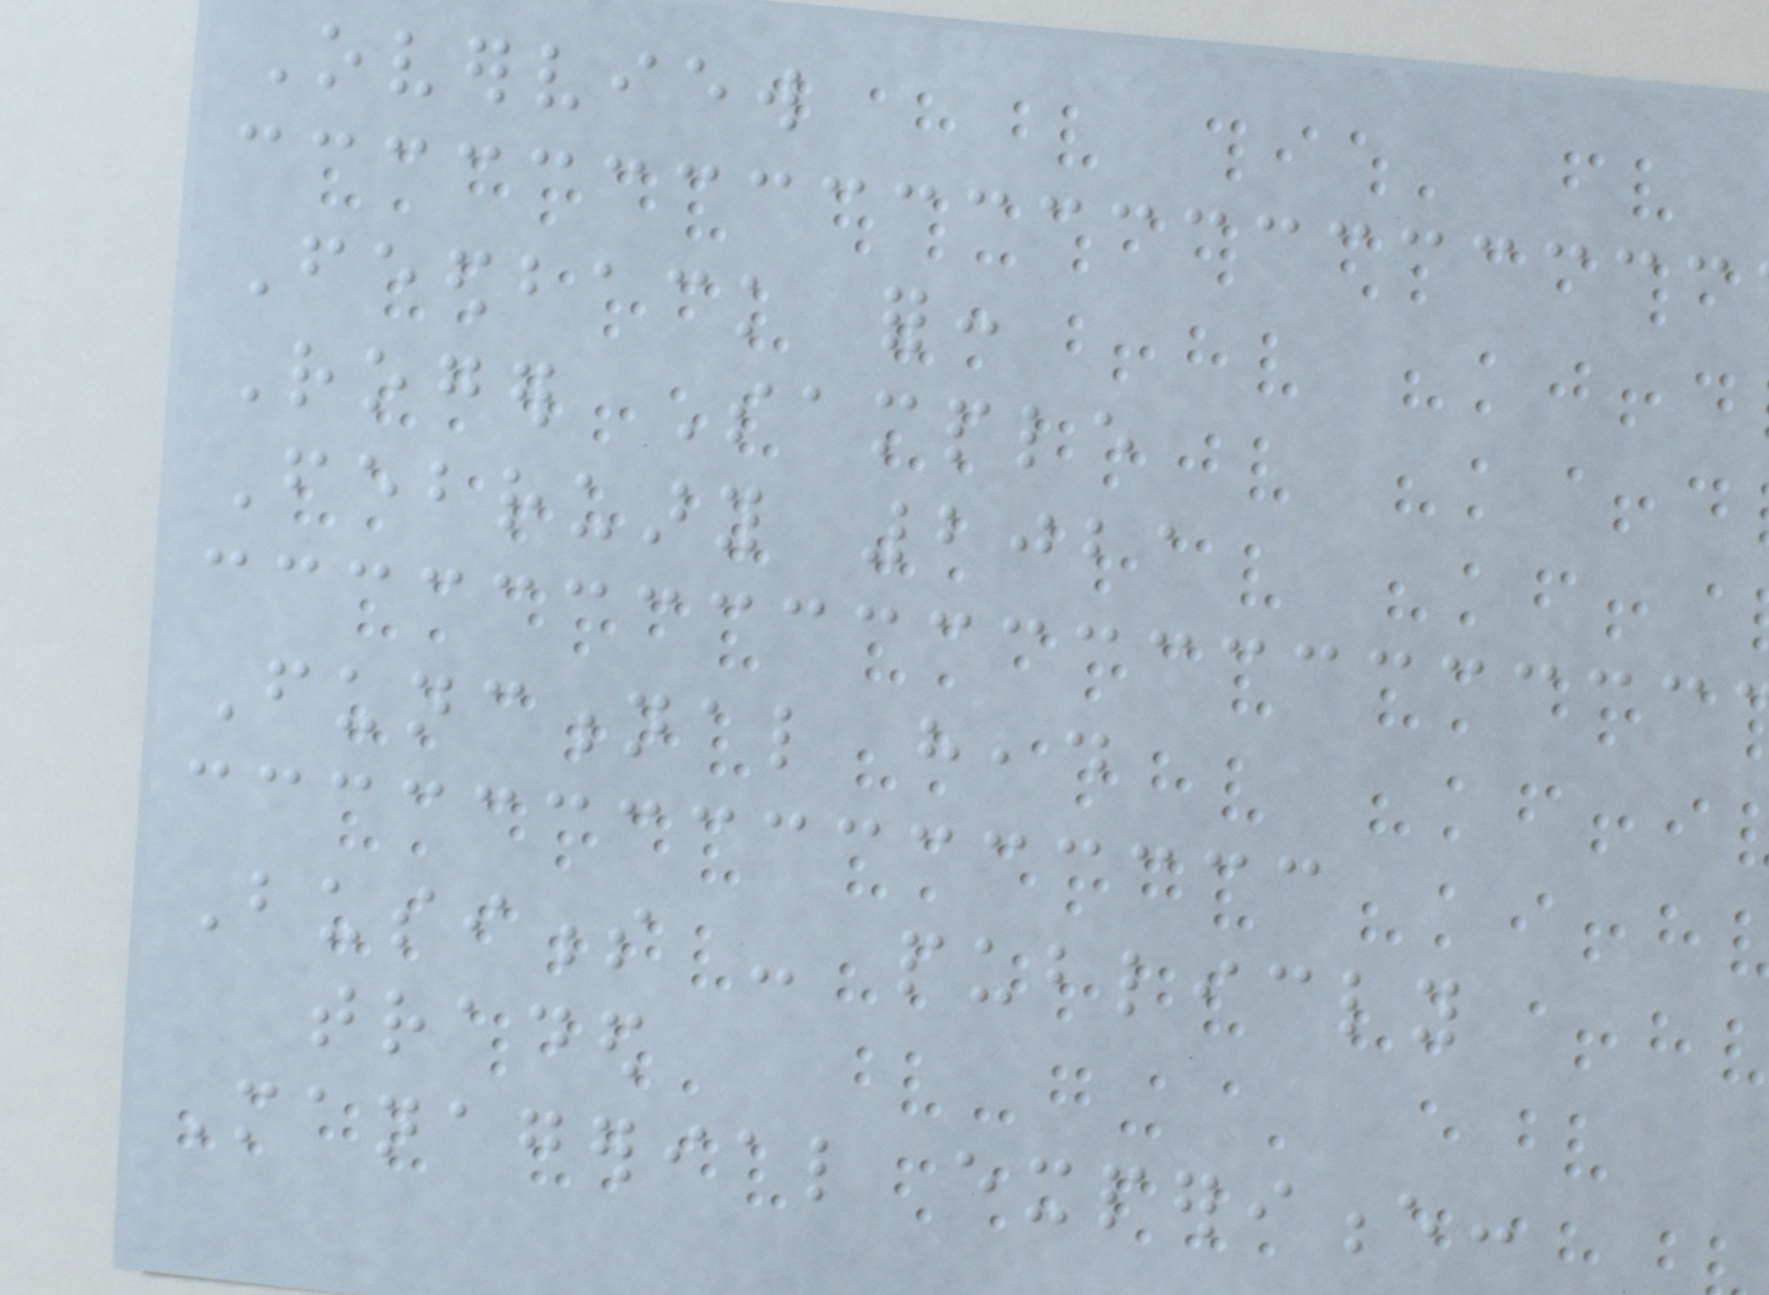Overview
Feedback for:
Roger Sample
February 2021
Functional head
Business - publicly
traded
Managerial experience:
